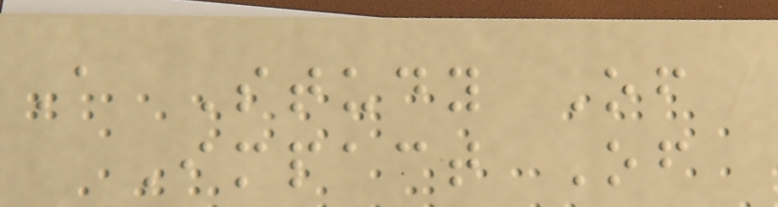A Study Of
Impact Of
